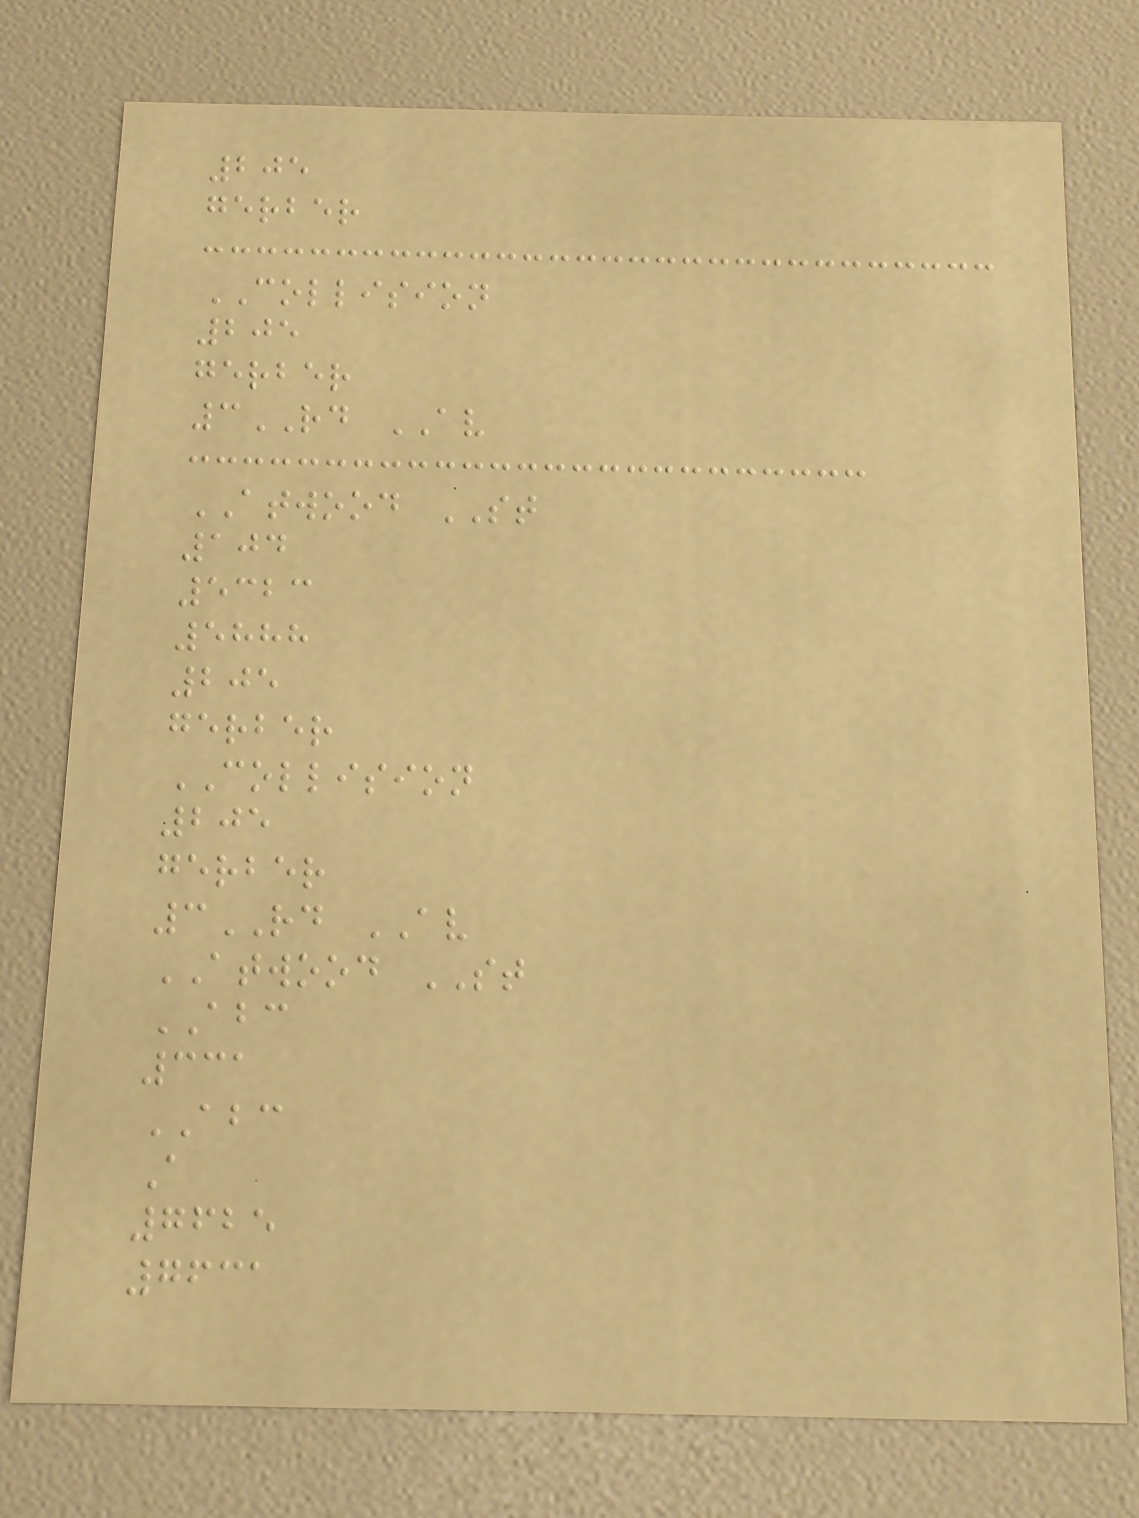205
gerber
COLLISION
205
gerber
3RD AV
ATWOOD ST
104
5323
5888
205
gerber
COLLISION
205
gerber
3RD AV
ATWOOD ST
ABC
331
ABC
A
7625
7631
